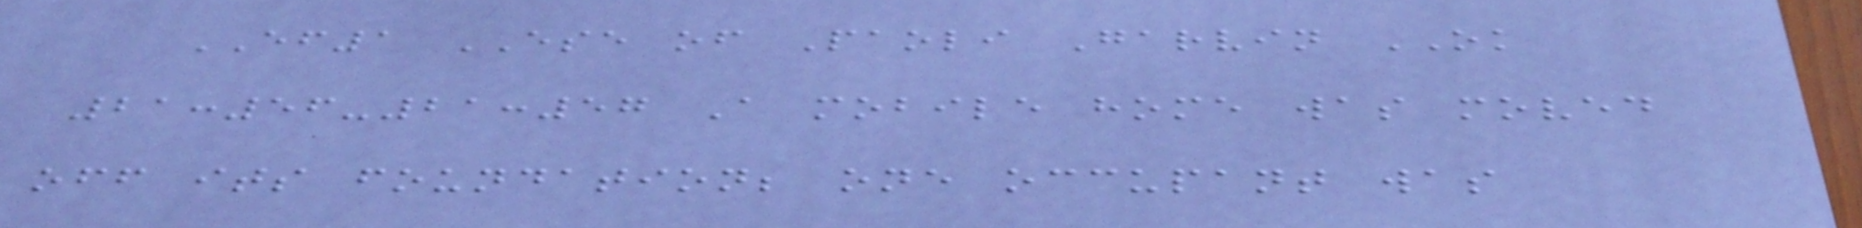EF1 ESE of Paoli Garvin OK
21:56-21:57 A mobile home was moved
off its foundation; one occupant was
